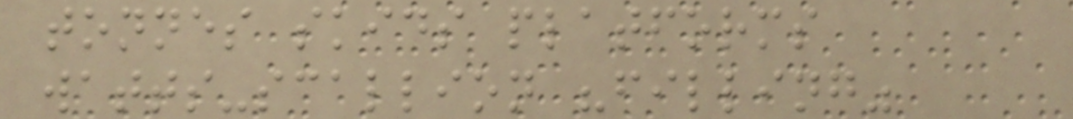tonnes skids platforms
watts-scallion "filling"
